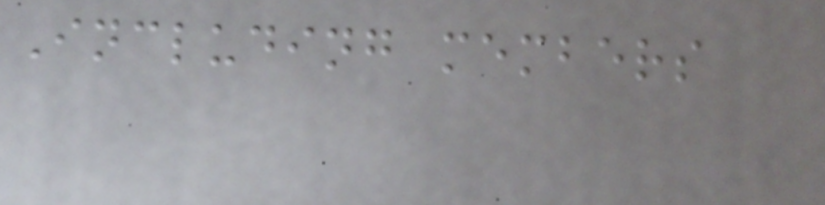Including members
